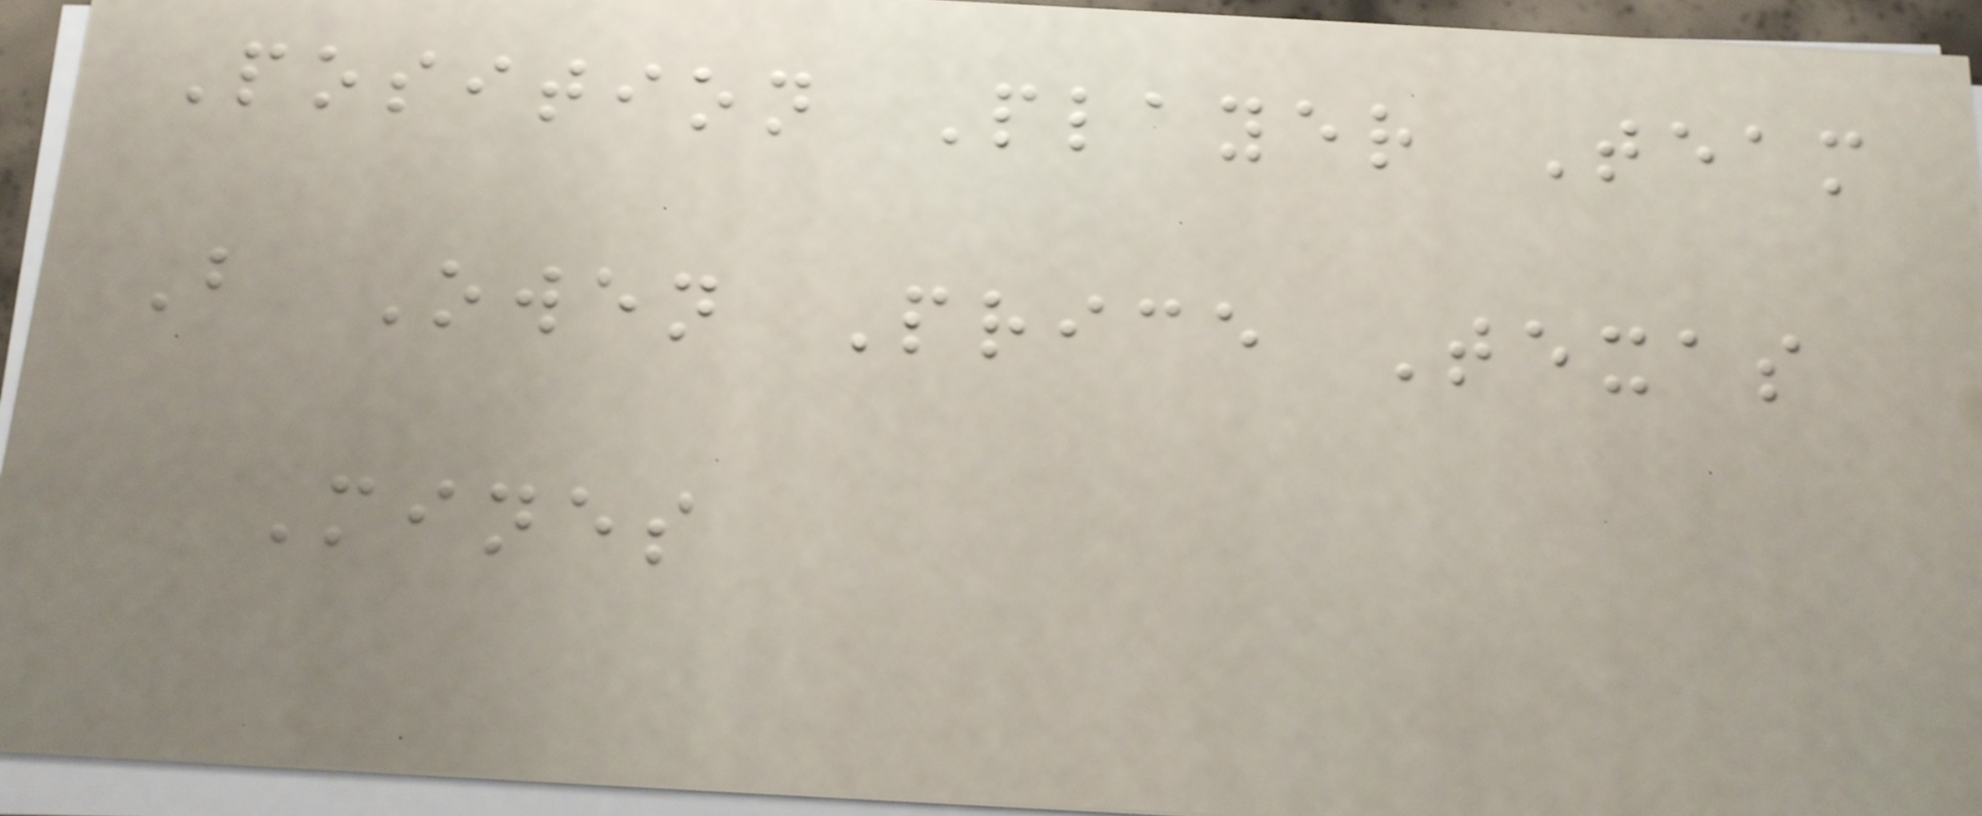Position Player Team
B Owen Price Texas
Mines
